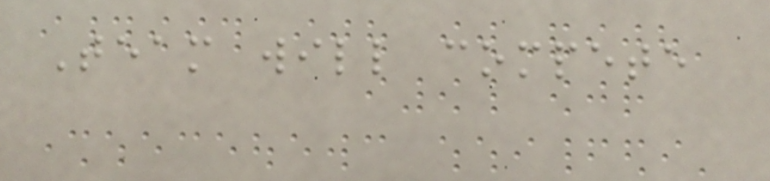Team will compete
